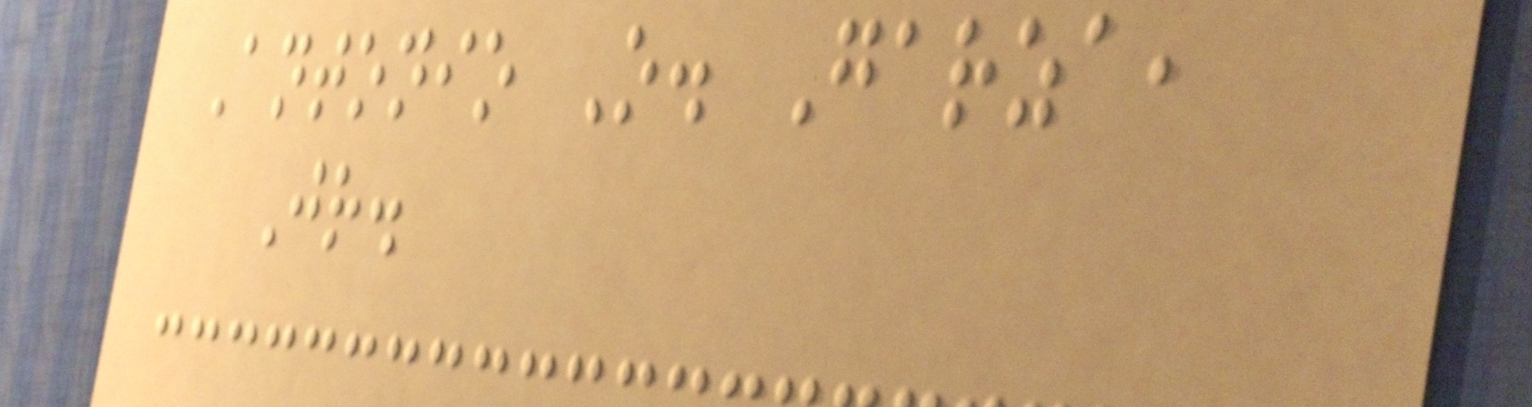Antonio O. Garza,
Jr.
